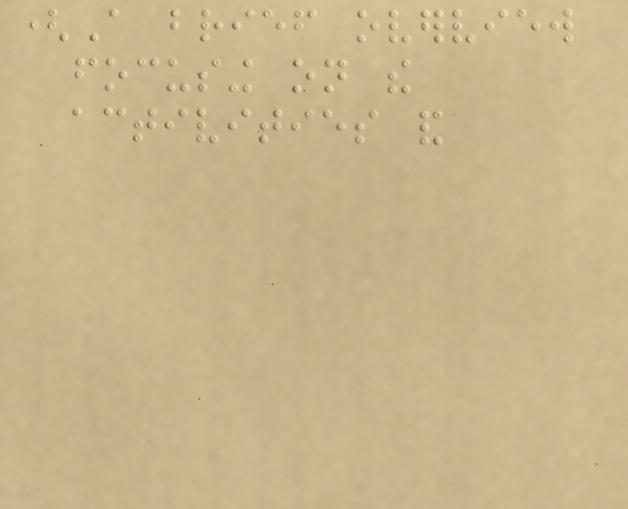(A brief overview
focusing on the
activities and
